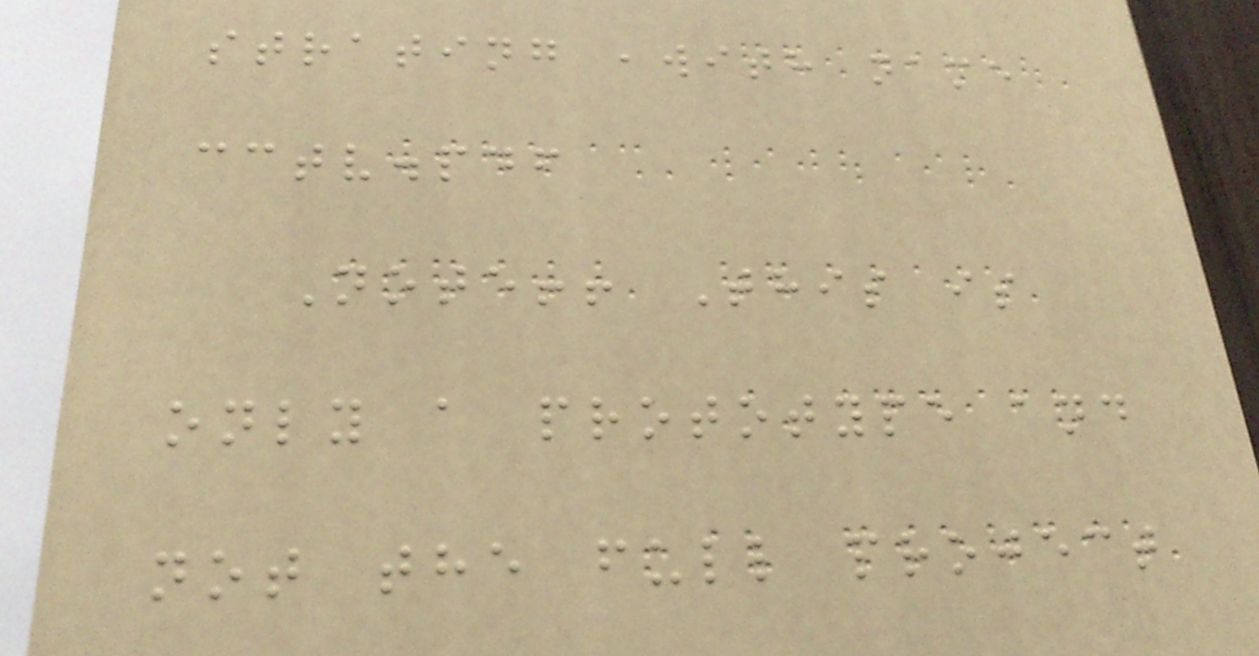strating ,with name
cctv.pdf
Note!! This is
only a prototype and
not the full project
